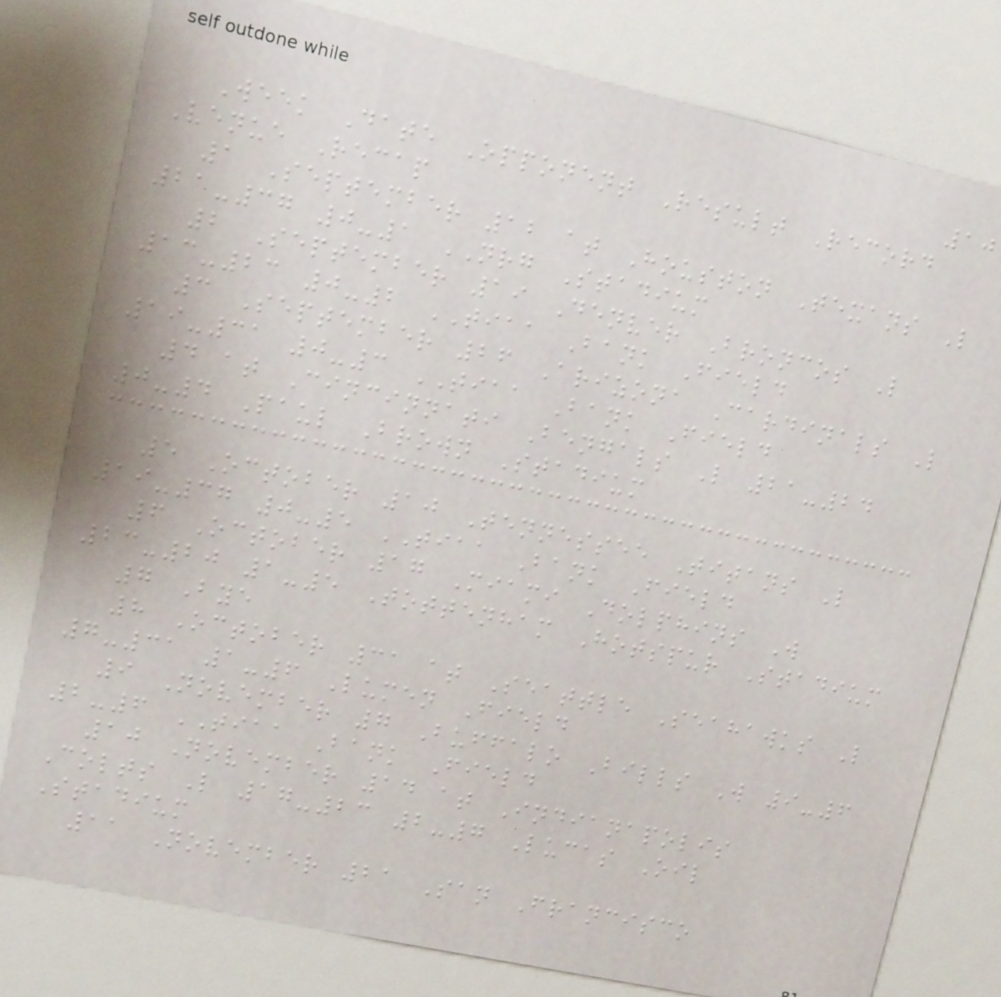10
Week Date Opponent Result Record
Venue Recap
1 September 12 at Houston Texans L
21-37 0-1 NRG Stadium
2 September 19 Denver Broncos L
13-23 0-2 TIAA Bank Field
3 September 26 Arizona Cardinals L
19-31 0-3 TIAA Bank Field
4 at Cincinnati Bengals L 21-24
0-4 Paul Brown Stadium
5 October 10 Tennessee Titans L
19-37 0-5 TIAA Bank Field
6 October 17 Miami Dolphins W
23-20 1-5 Tottenham Hotspur Stadium
7 Bye
8 October 31 at Seattle Seahawks L
7-31 1-6 Lumen Field
9 November 7 Buffalo Bills W 9-6
2-6 TIAA Bank Field
10 November 14 at Indianapolis
Colts L 17-23 2-7 Lucas Oil
Stadium
11 November 21 San Francisco
